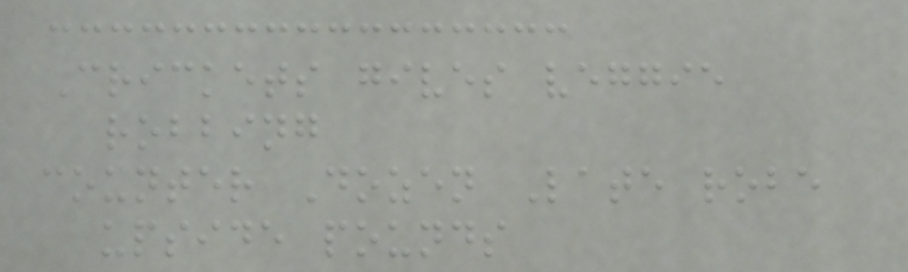Crickets gives veggie
robbing
counter Dozen Late robe
upside pounds
